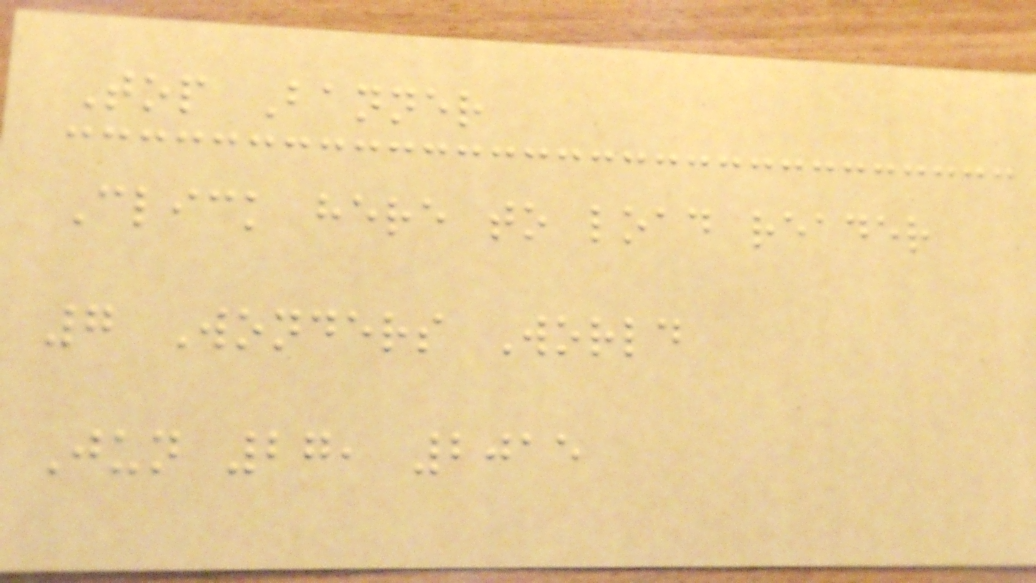Top Banner
Click here to load reader
7 Wonders World
Jun 27, 2015
